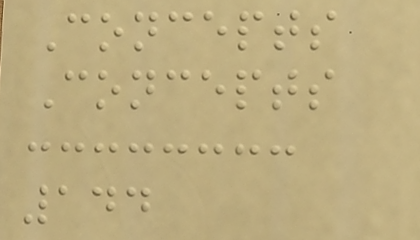Concepts
Concepts
144
